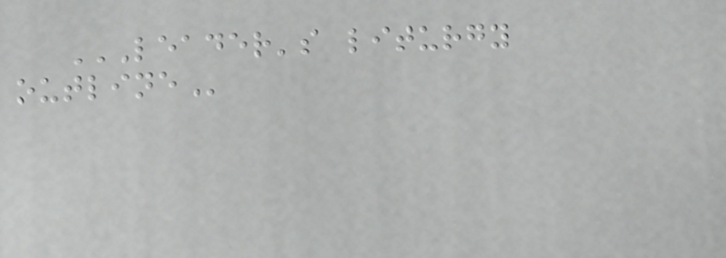LEADER'S LITURGY
OUTLINE
